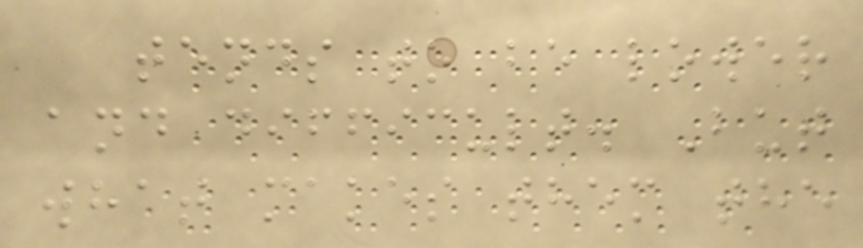tends to be lower
and difficult. But
what makes them the
